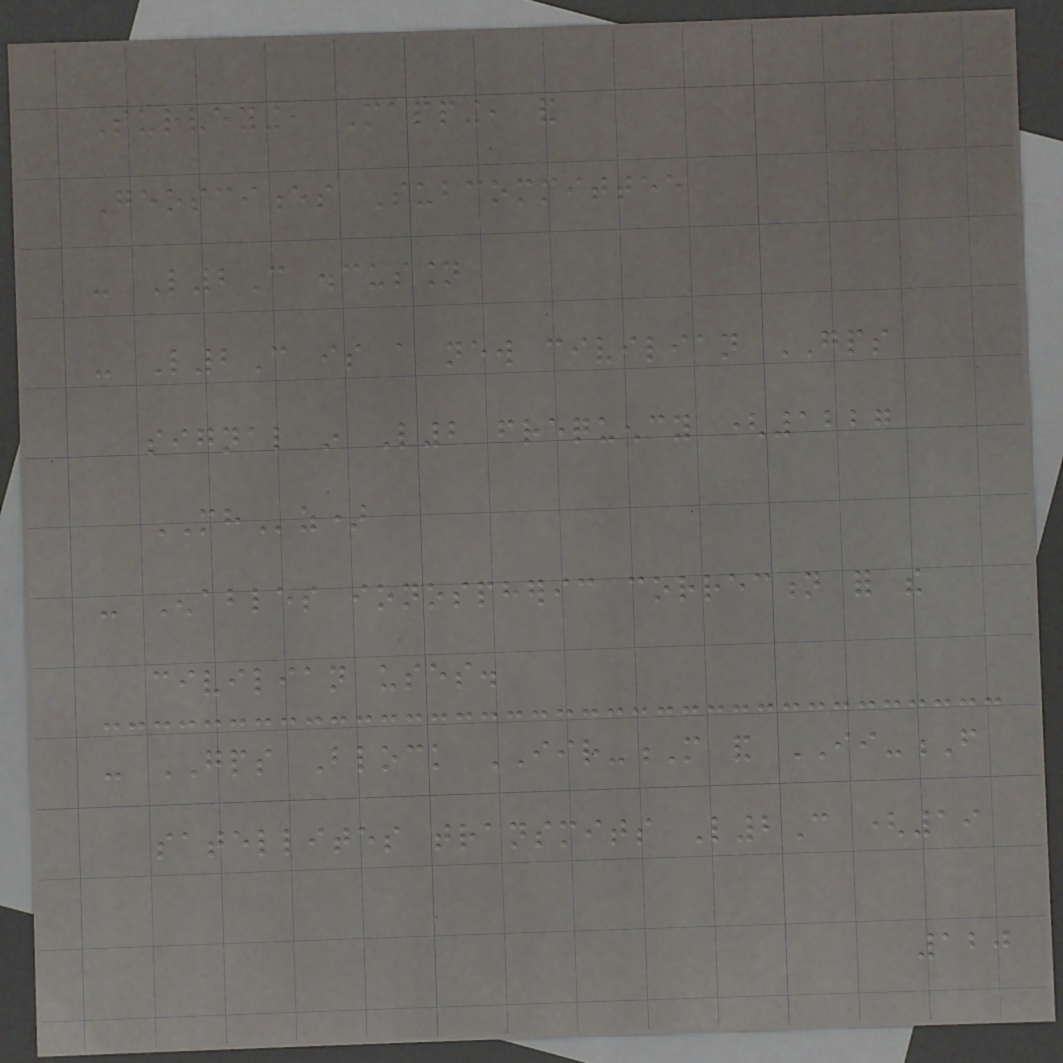Surveying, Mapping, and
Geosciences Subcommittee
- L2C discussion
- L2C is a new civilian GPS
signal in L2 frequency (1227
MHz)
- Enables ionospheric correction for the
civilian uses.
- GPS Block IIR-M and II-F
satellites transmits L2C (19
120
